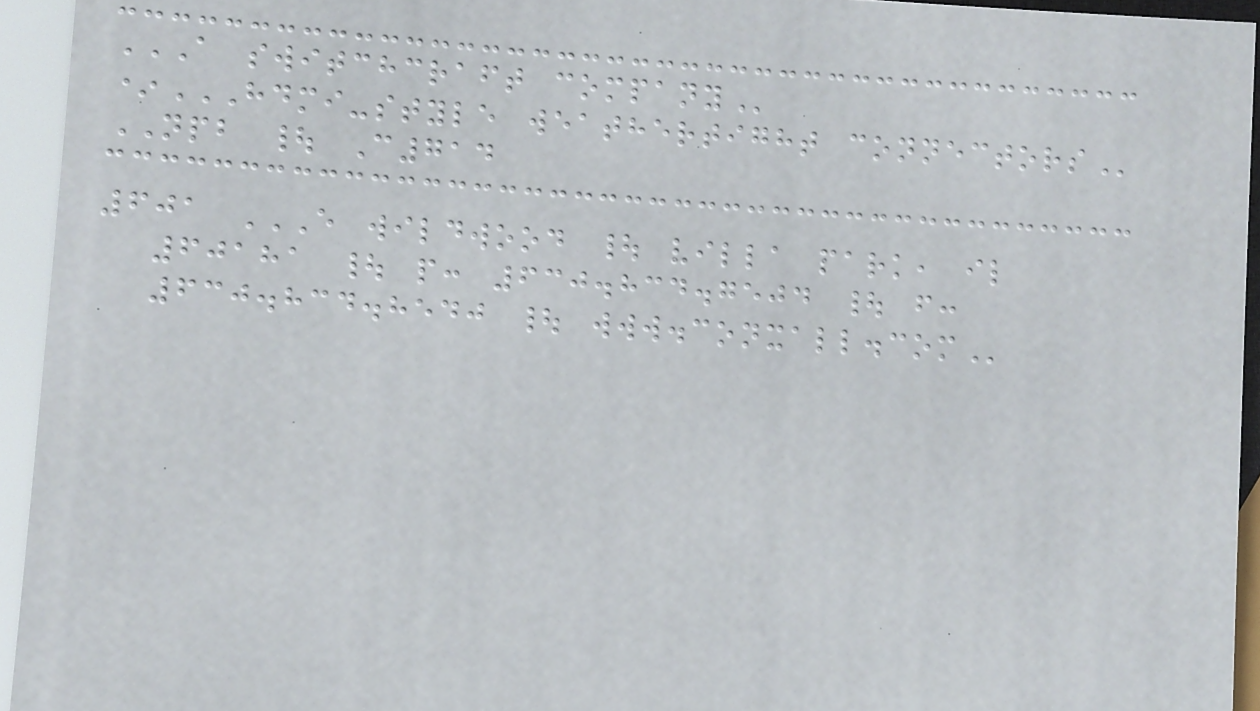A SWITCHCRAFT COMPANY
*HDMI-STYLE WEATHERTIGHT CONNECTORS
NPB | C714
601 E WILDWOOD | VILLA PARK, IL
60181 | P: 630.834.7504 | F:
630.834.8540 | WWW.CONXALL.COM
